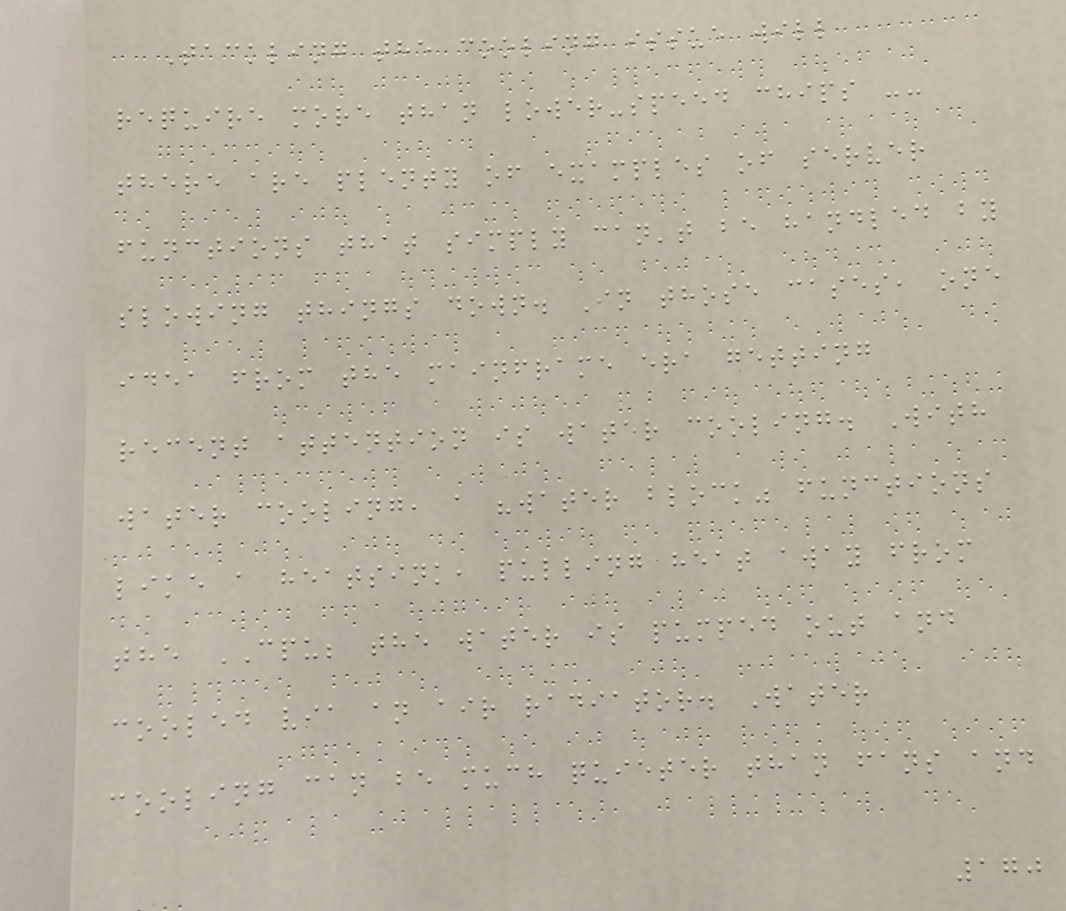Tackling the cooling issue will
require more than lower-speed chips --
there are plenty of examples of server
functions that simply can't be handled by
slowing things down. In those cases, one
idea from the mainframe era getting
recent attention is water cooling. With
water cooling, a "water block" functions
like a heatsink, pulling heat away from
the CPU; the water is pumped out and
cooled via an air radiator. Water
cooling can be much quieter than fans and
170
